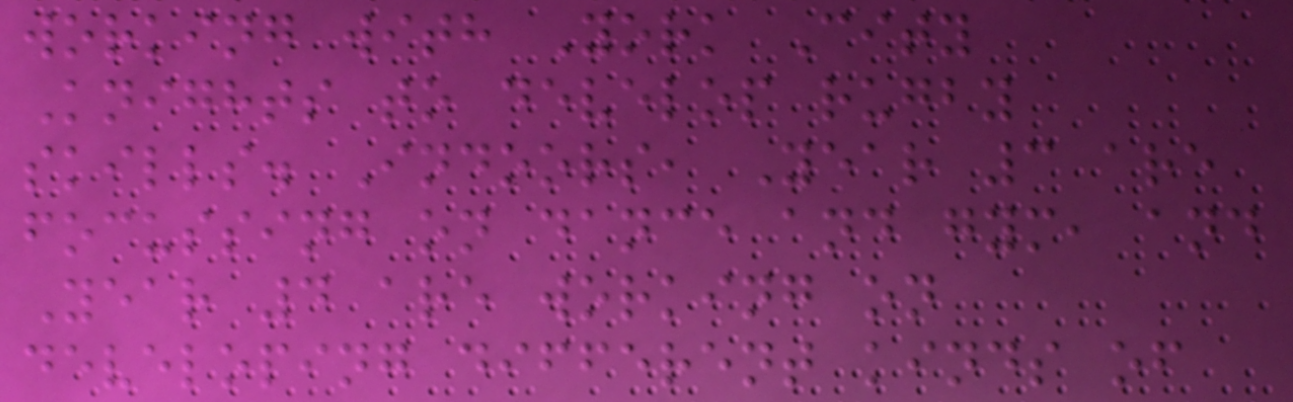working with York City
Knights to develop rugby
skills. Indoors, Year 3 are
focussing on dance and gym, and
Year 4 are working on
developing different kinds of
